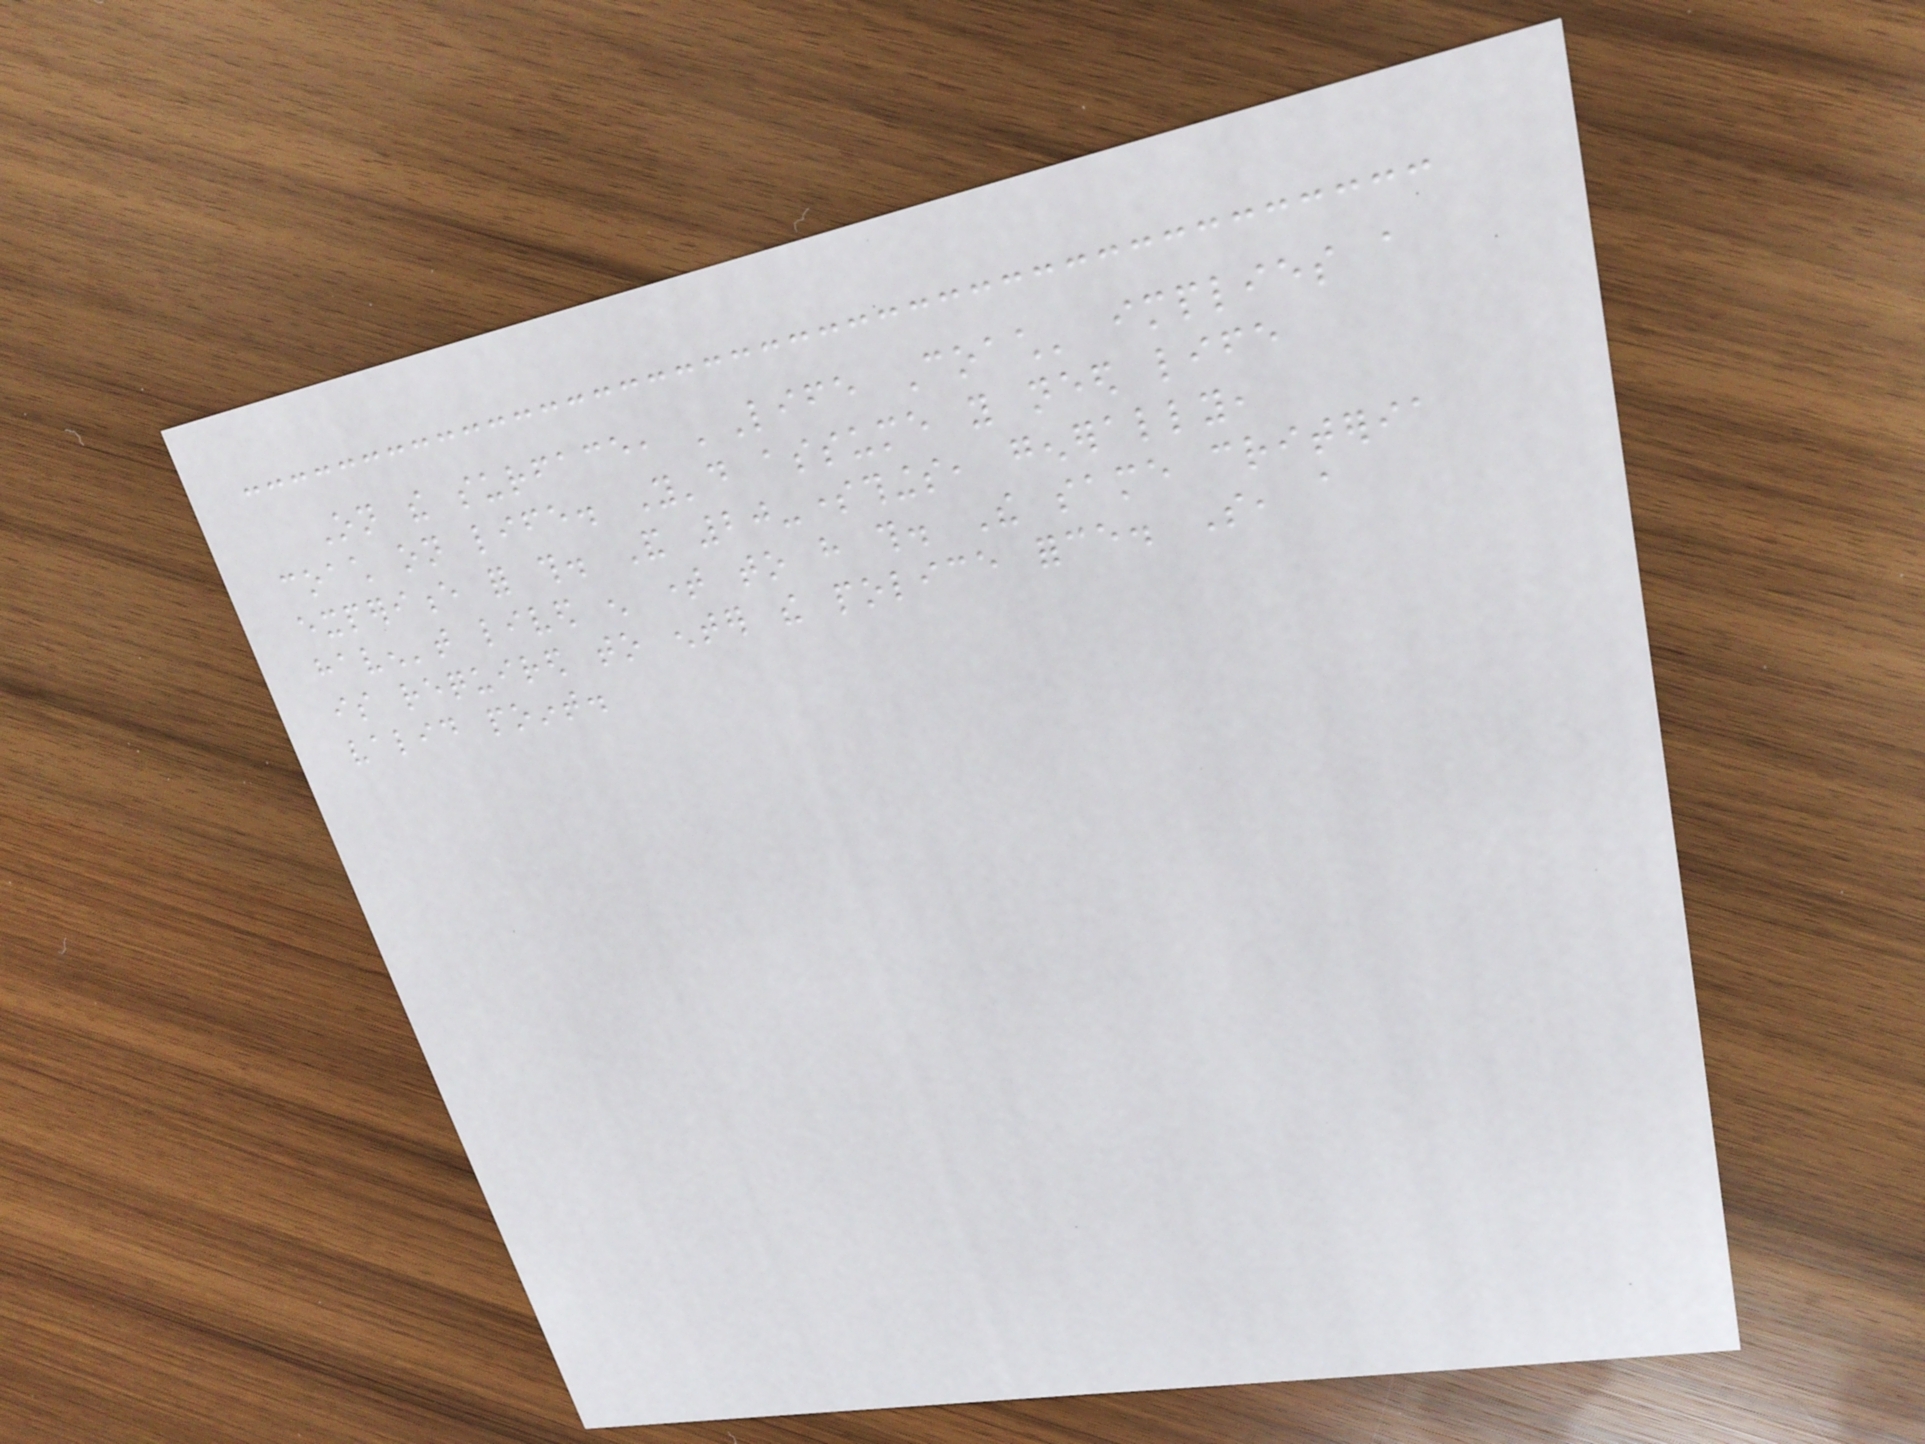On the surface, 'Life Coach' implies a
coach on life. You'd assume you need life
experience for this. And 20-somethings, generally,
haven't lived enough time to have this. The same criteria
is required to enter the police force. So, a
valid point.
